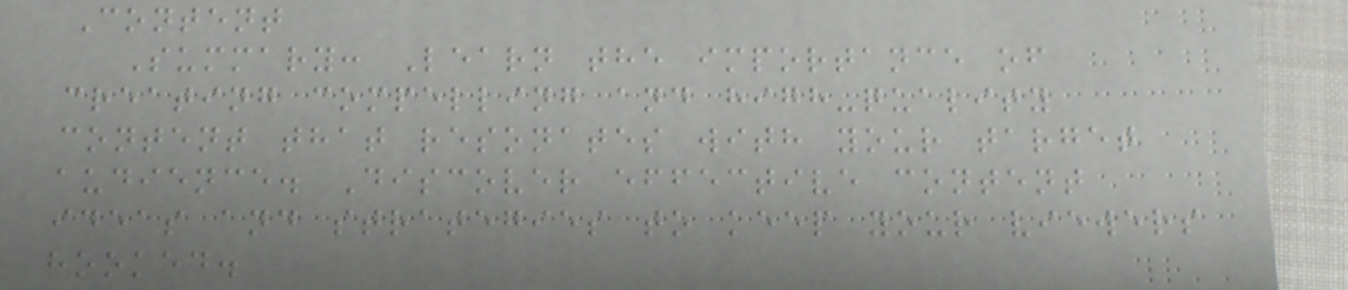Content
Summary: Learn the importance of
creating compelling and high-quality
content that resonates with your target
audience. Discover effective content
ideas and strategies to keep your viewers
hooked.
